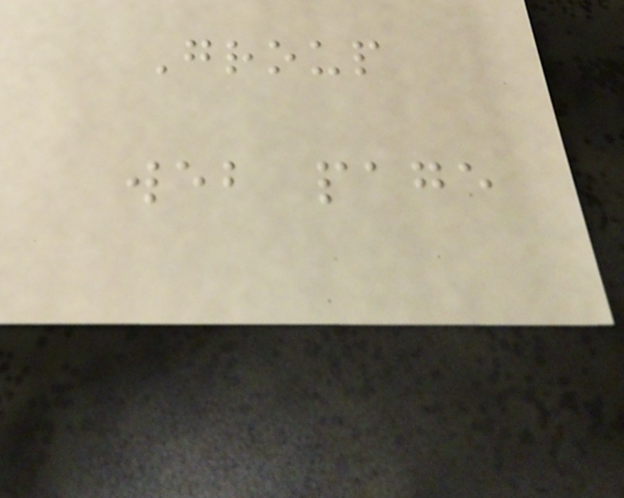Group
web page
